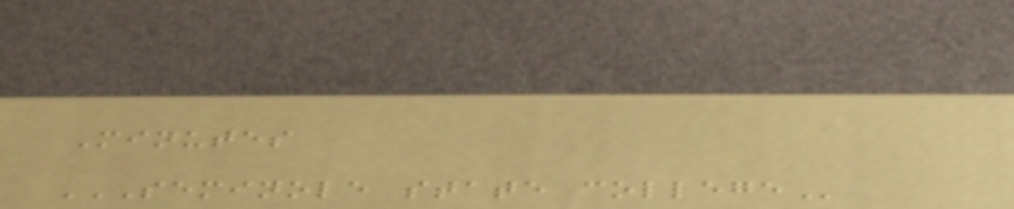Minutes
SEMINOLE STATE COLLEGE
